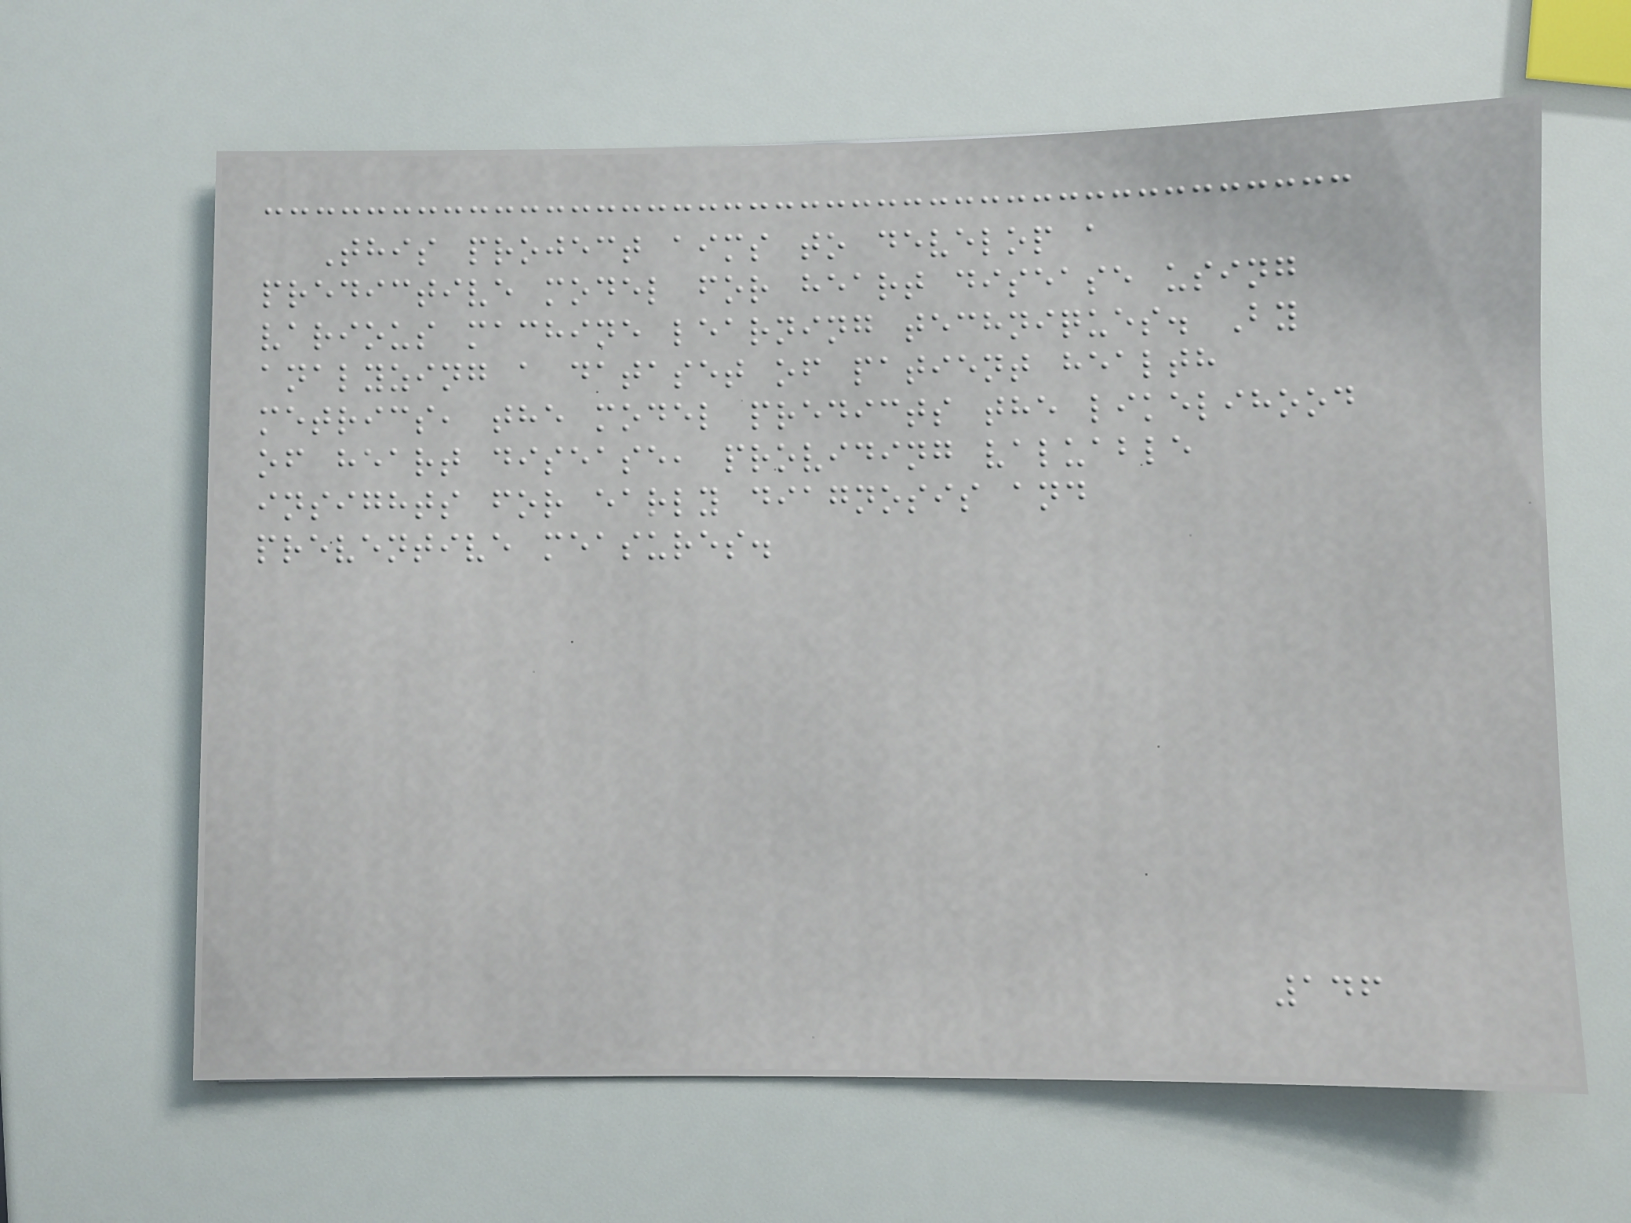This project aims to develop a
predictive model for heart disease using
various machine learning techniques. By
analyzing a dataset of patient health
metrics, the model predicts the likelihood
of heart disease, providing valuable
insights for early diagnosis and
preventive measures.
146
